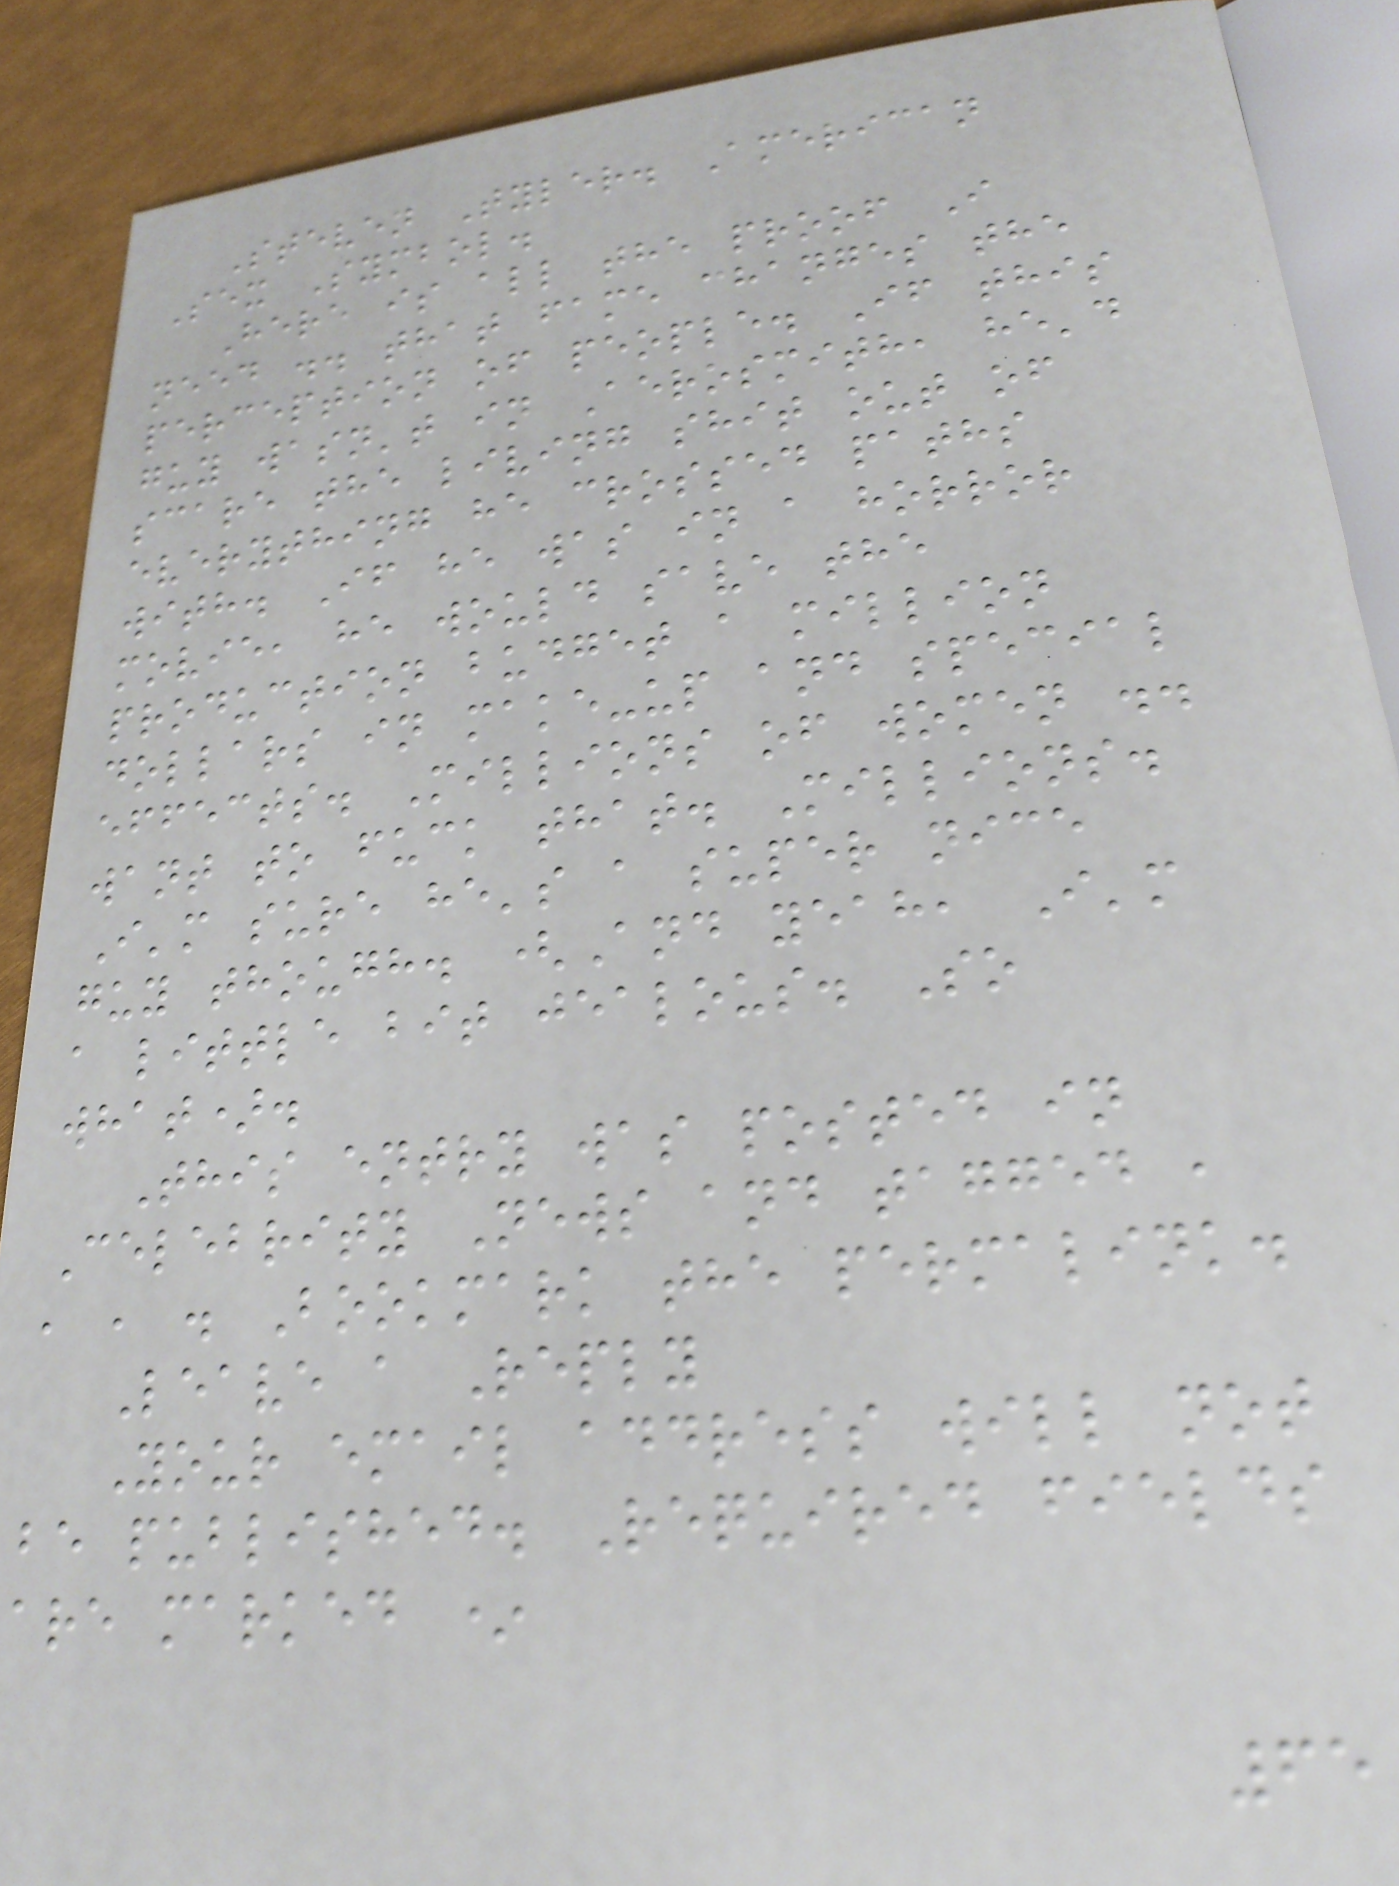Steven Tyler. American
Sex Symbol.
Here is all the proof I
need .. that fame changes the
perception of people. If this
guy wasn't in Aerosmith, he'd
scare the living shit out of
everything he crossed paths
with. If he was in a horror
movie, he would save the
production budget a million
dollars in make-up and special
effects. Millions of women ..
want to fuck that. Millions.
I'm sure he's a super nice
guy though. (And yeah, I'm
a little bit jealous. So
what).
This entry was posted in
Celebrity News and tagged ,
, , . Bookmark the permalink.
Leave a Reply
Your email address will not
be published. Required fields
are marked *
65
